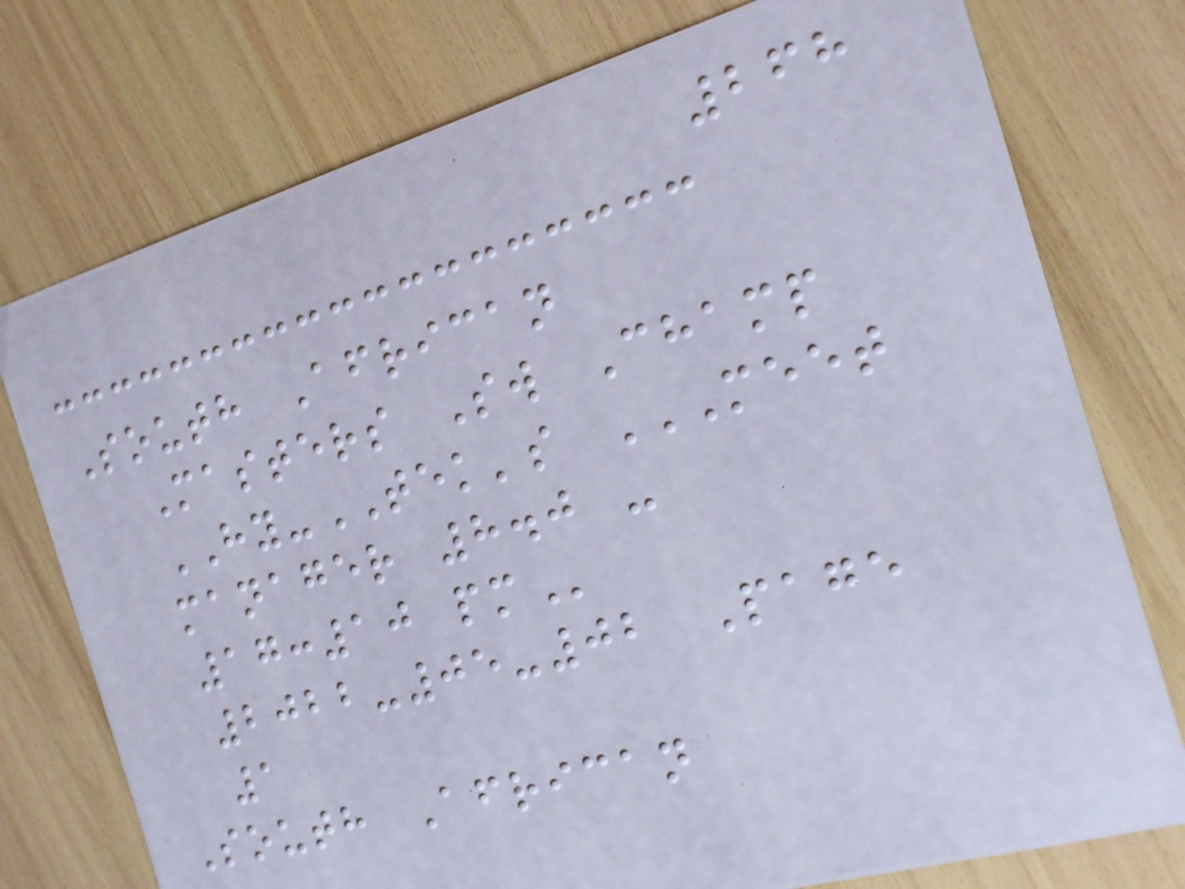268
South African
Masters Sw Champ
HY-TEK's MEET
MANAGER 8.0 -
17:10 PM
2022-05-02 Page
1
South African
